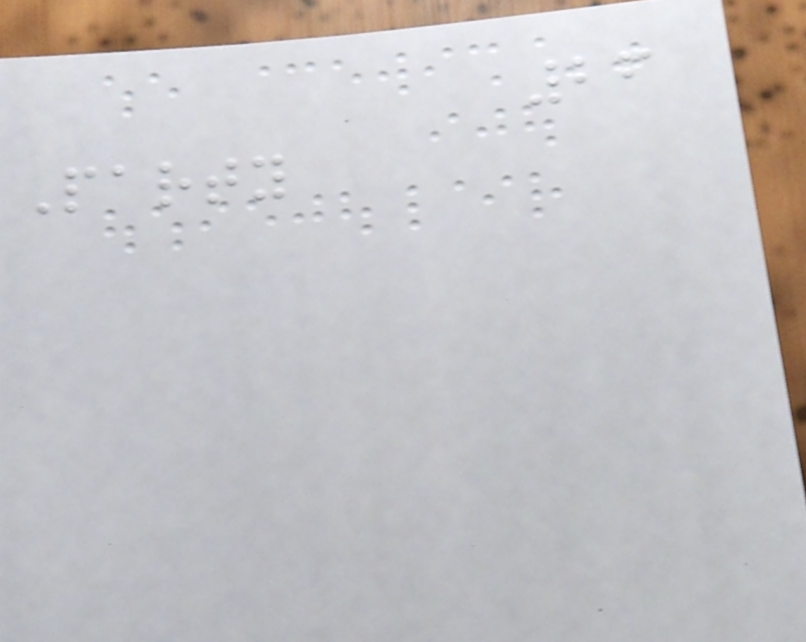26
Party
